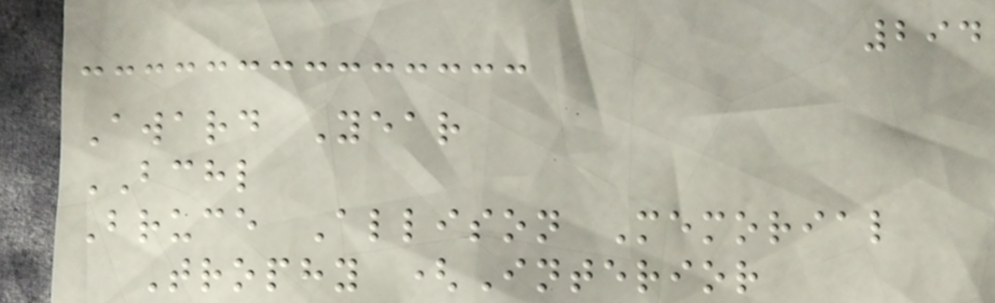294
Award Year
BCHL
Bruce Allison Memorial
Trophy (Interior
